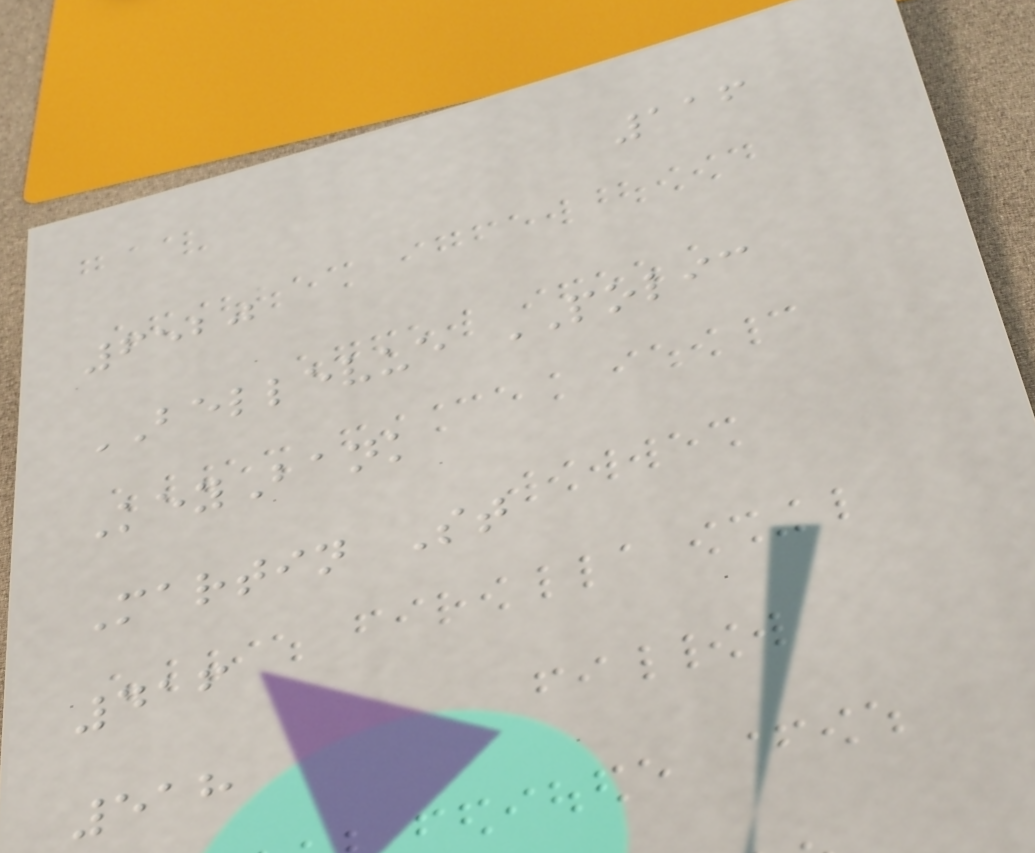116
6520
BELLEVUE POLIC
KeyBank
Martin St
416
518
